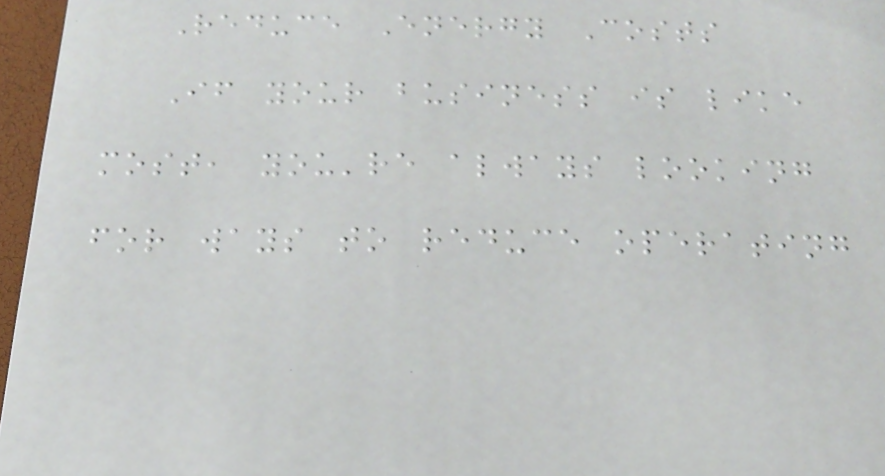Reduce Energy Costs
If your business is like
most, you're always looking
for ways to reduce operating
